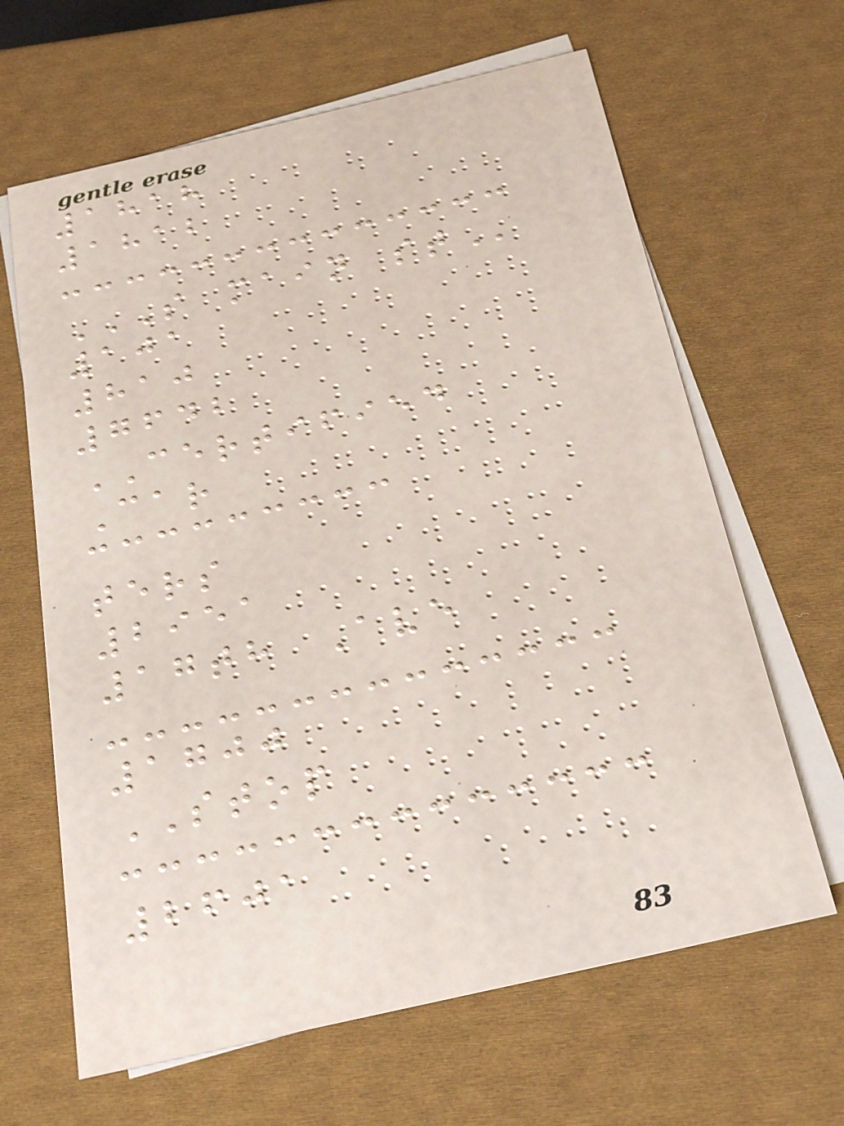1818
1812
S MAIN ST
101
810
7642
CERTIFIED
Car
ters
2951
17th Ave
1700
STOP
2601
